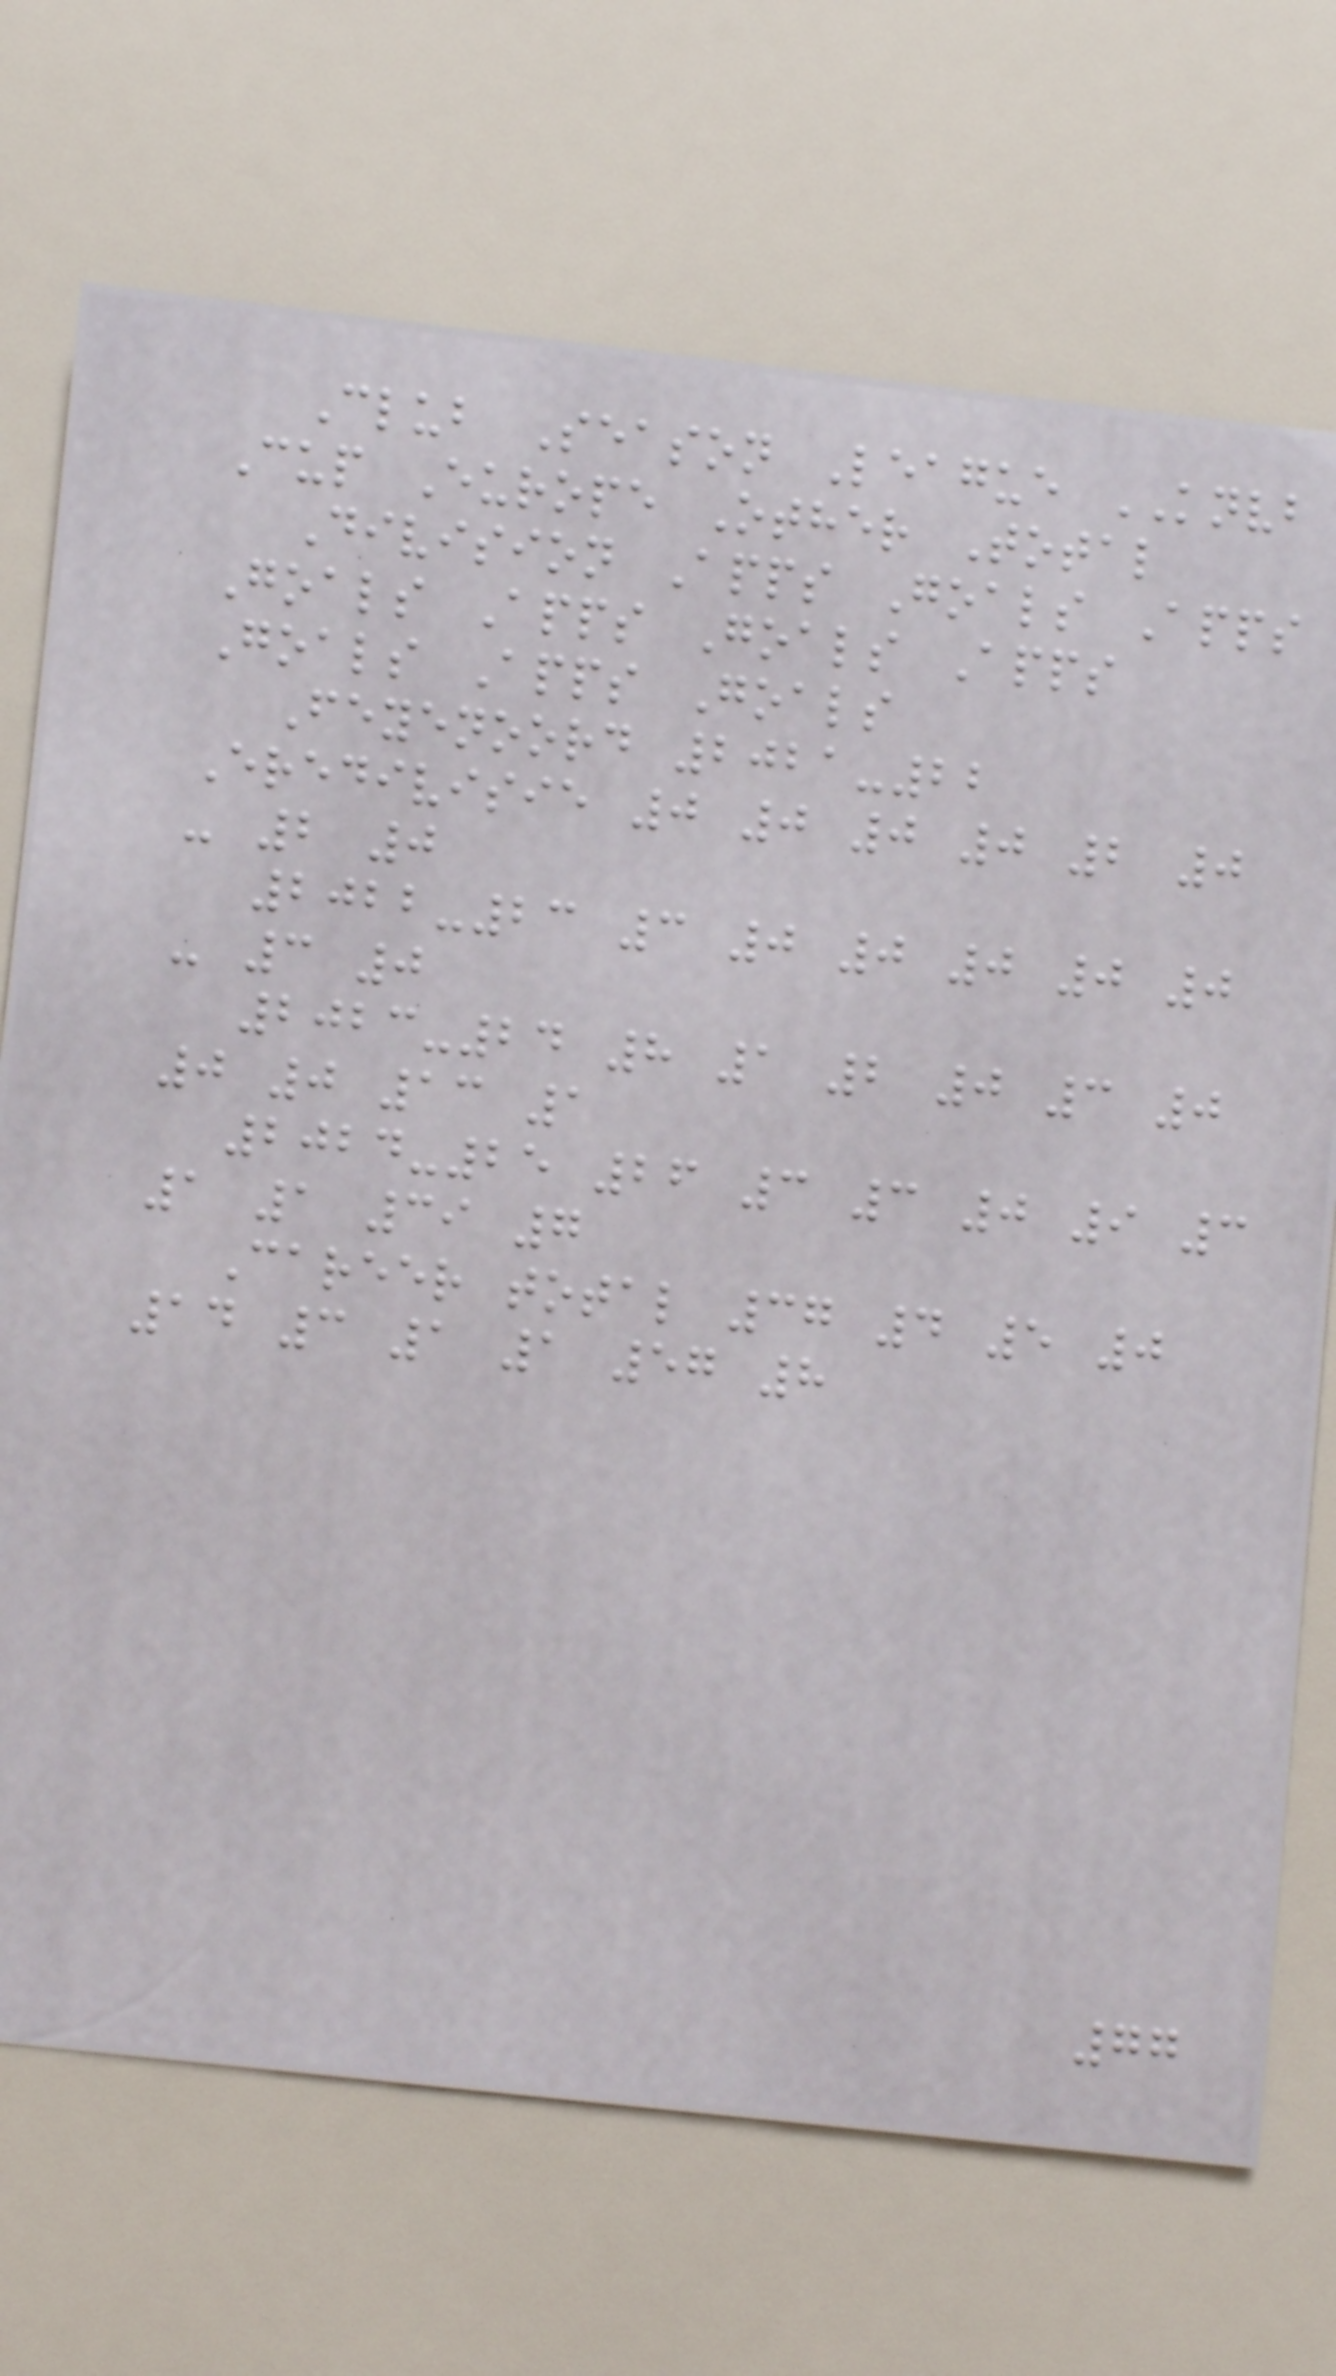Club Season League KNVB
Cup Europe Other Total
Division Apps Goals Apps
Goals Apps Goals Apps
Goals Apps Goals
Feyenoord 2021-22
Eredivisie 0 0 0 0 2 0
- 2 0
2022-23 3 0 0 0 0 0
- 3 0
2023-24 8 1 2 0 3 0
0 0 13 1
2024-25 26 3 3 0 9 3
1 1 39 7
Career total 37 4 5 0
14 3 1 1 57 8
77
